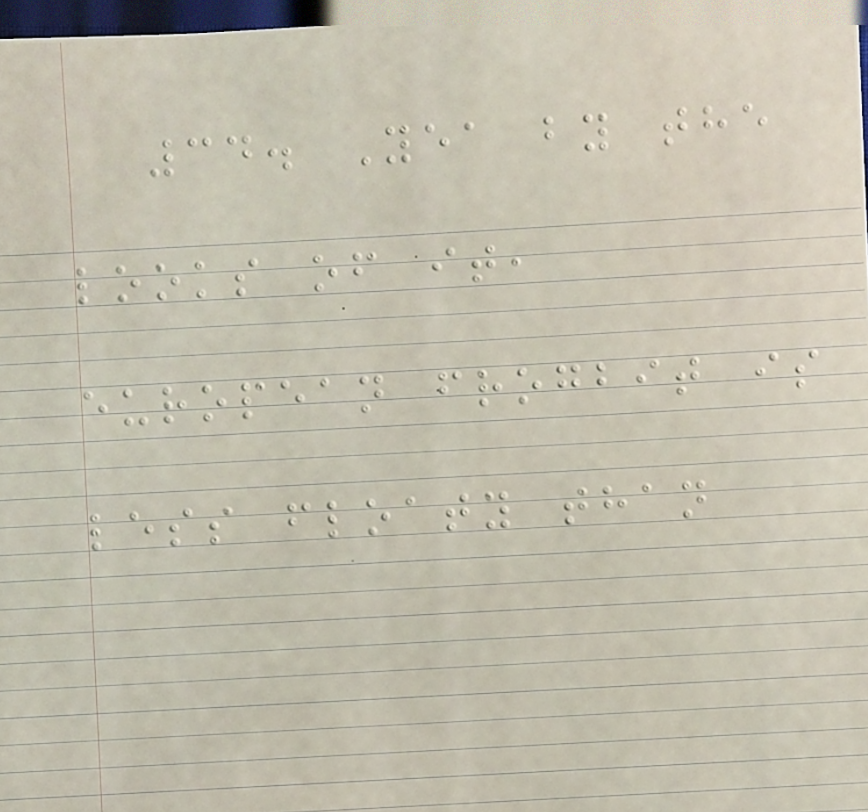34. Yea by the
looks of it,
european frogbit is
less floaty than
